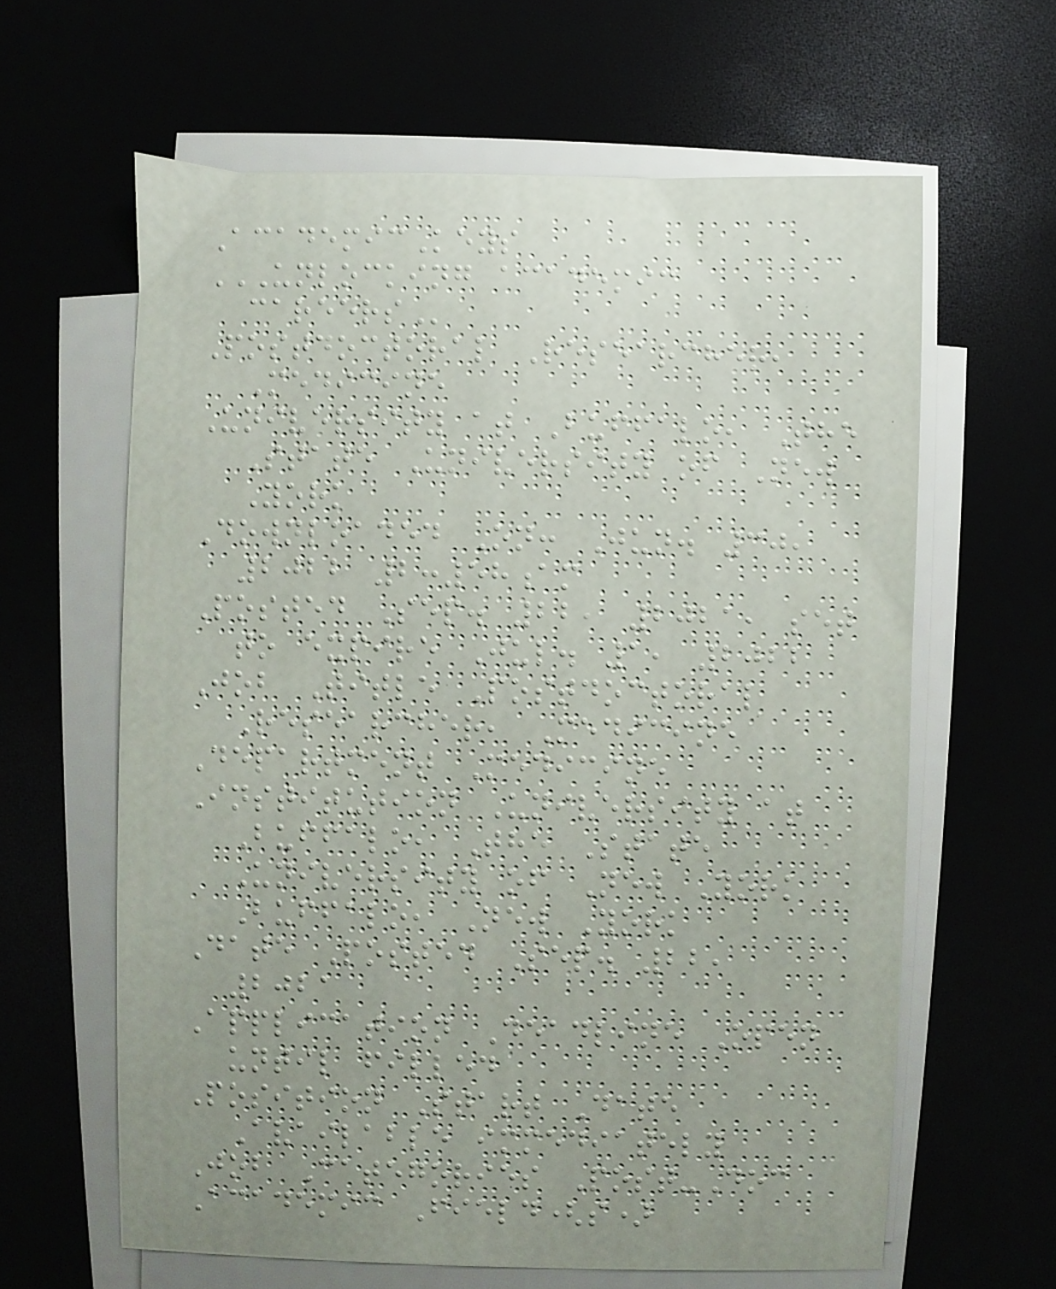AcademicKeys
UNLOCKING ACADEMIC
CAREERS
Postdoctoral Researcher,
Medicine
University at Buffalo, The
State University of New
York
Downloaded On: Jun. 30,
2022 2:58am
Posted Sep. 22, 2021, set
to expire Jul. 1, 2022
Job Title Postdoctoral
Researcher, Medicine
Department Medicine
Institution University at
Buffalo, The State
University of New York
Buffalo, New York
Date Posted Sep. 22,
2021
Application Deadline Open
until filled
Position Start Date
Available immediately
Job Categories Post-Doc
Academic Field(s)
